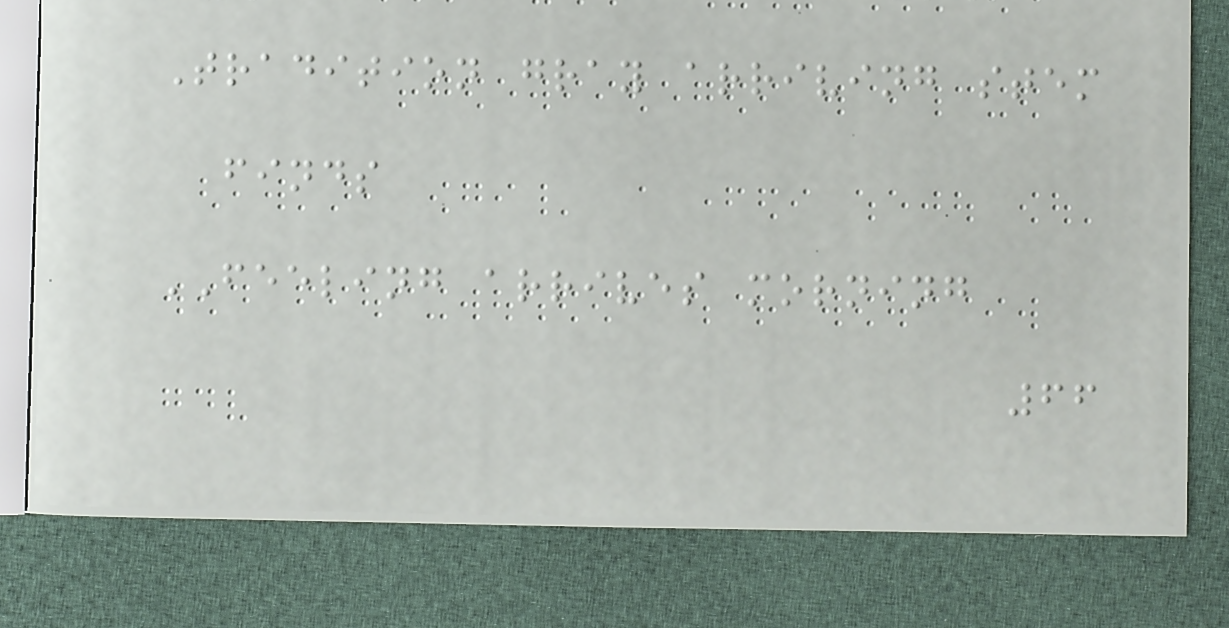Tradition gray arriving stem
finds
FEELING arrives morning
66
